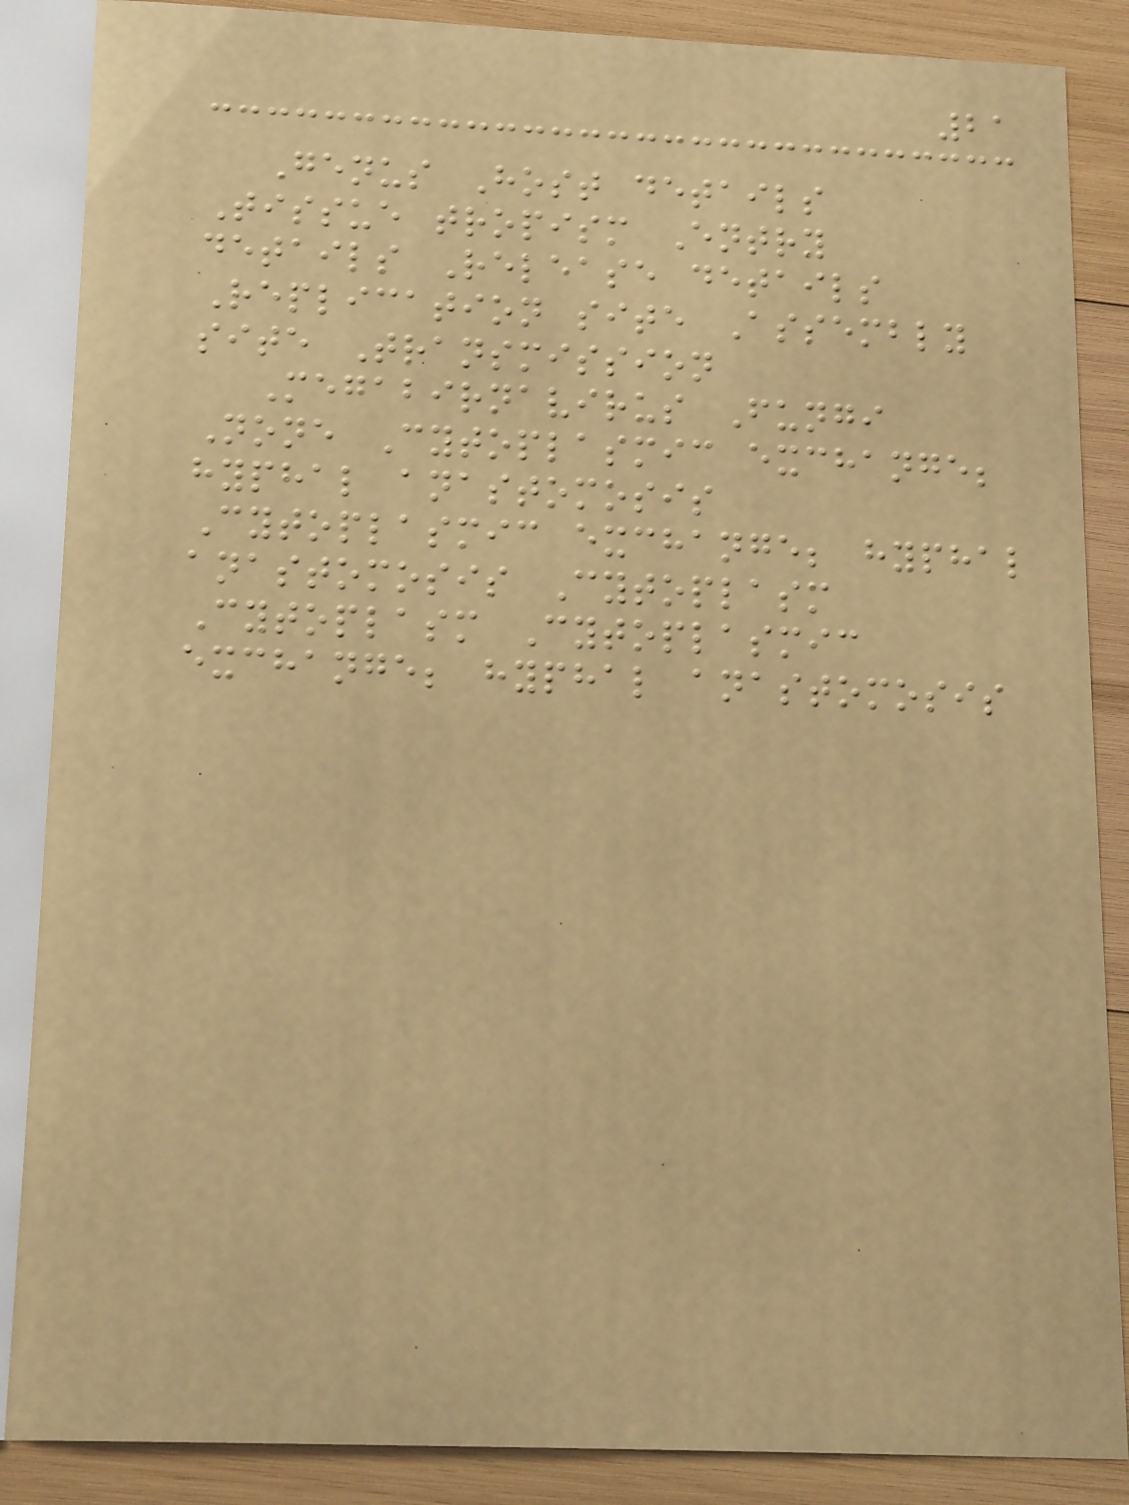21
Genus Host details
Tissue tropism Entry
details Release details
Replication site Assembly
site Transmission
Megabirnavirus Fungi
None Cytoplasmic exchange;
hyphal anastomosis
Cytoplasmic exchange; hyphal
anastomosis Cytoplasm
Cytoplasm Cytoplasmic
exchange; hyphal anastomosis
